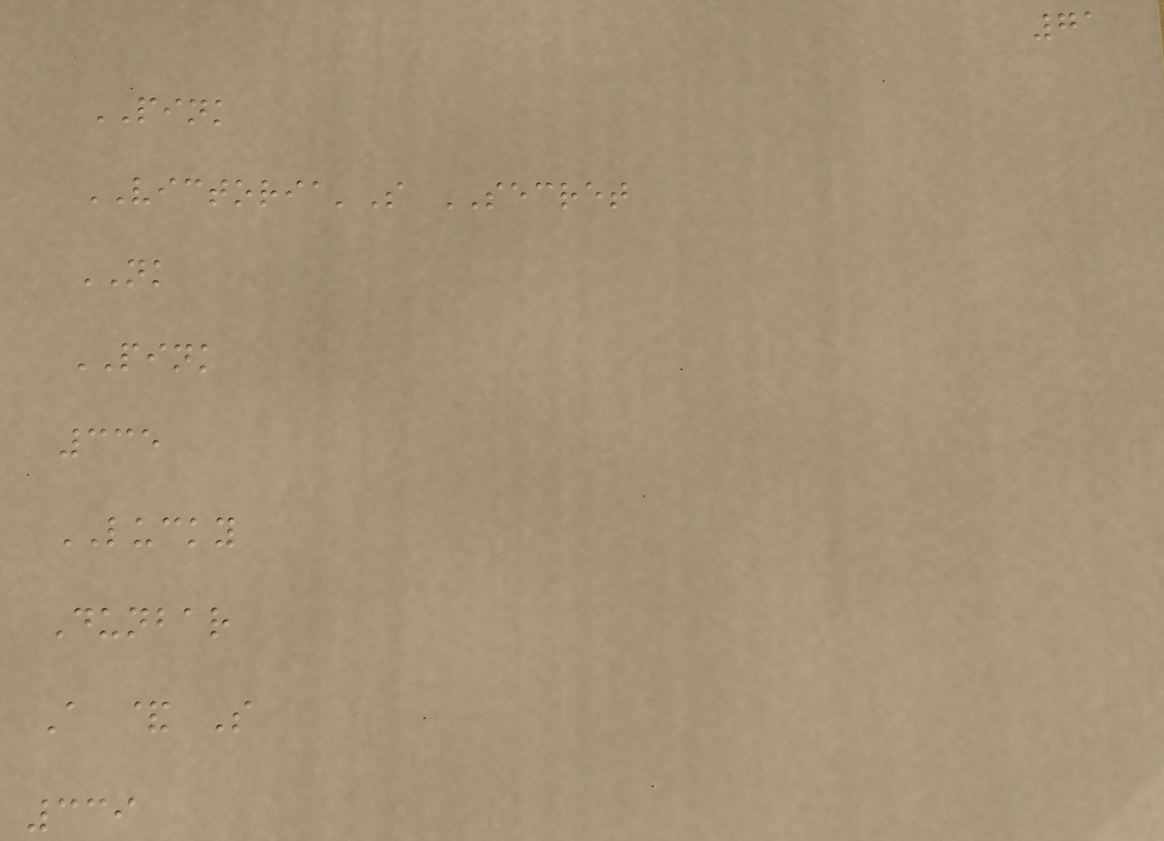71
PINK
VICTORIA'S SECRET
NK
PINK
335
LUCKY
Dunbar
A & S
339
